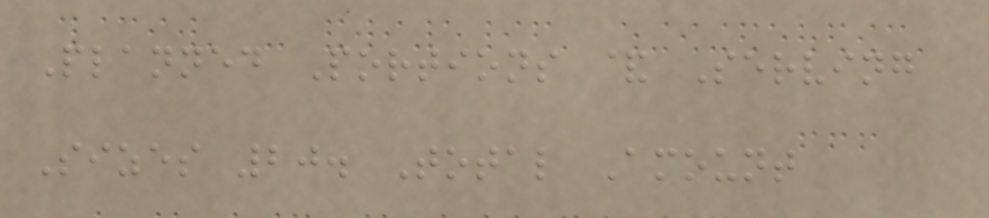Planned Portions & Serving
Sizes 20. Total Amount
